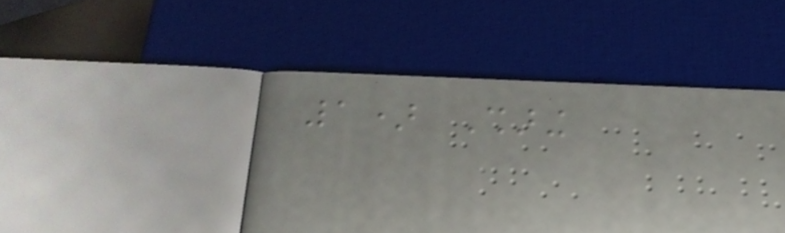1) Sharing
